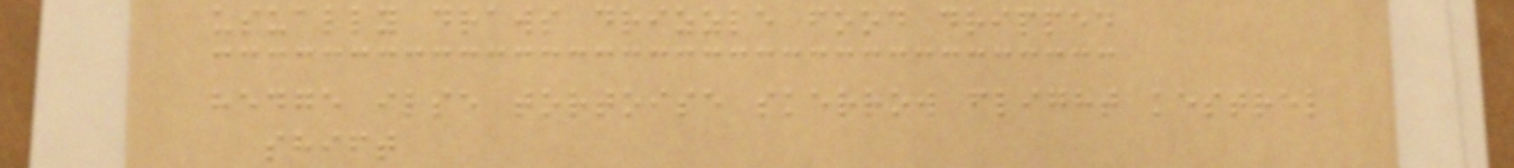usually draws drizzle food dripped
hedge ilse tortoise skerrow flight kestrel
shift
